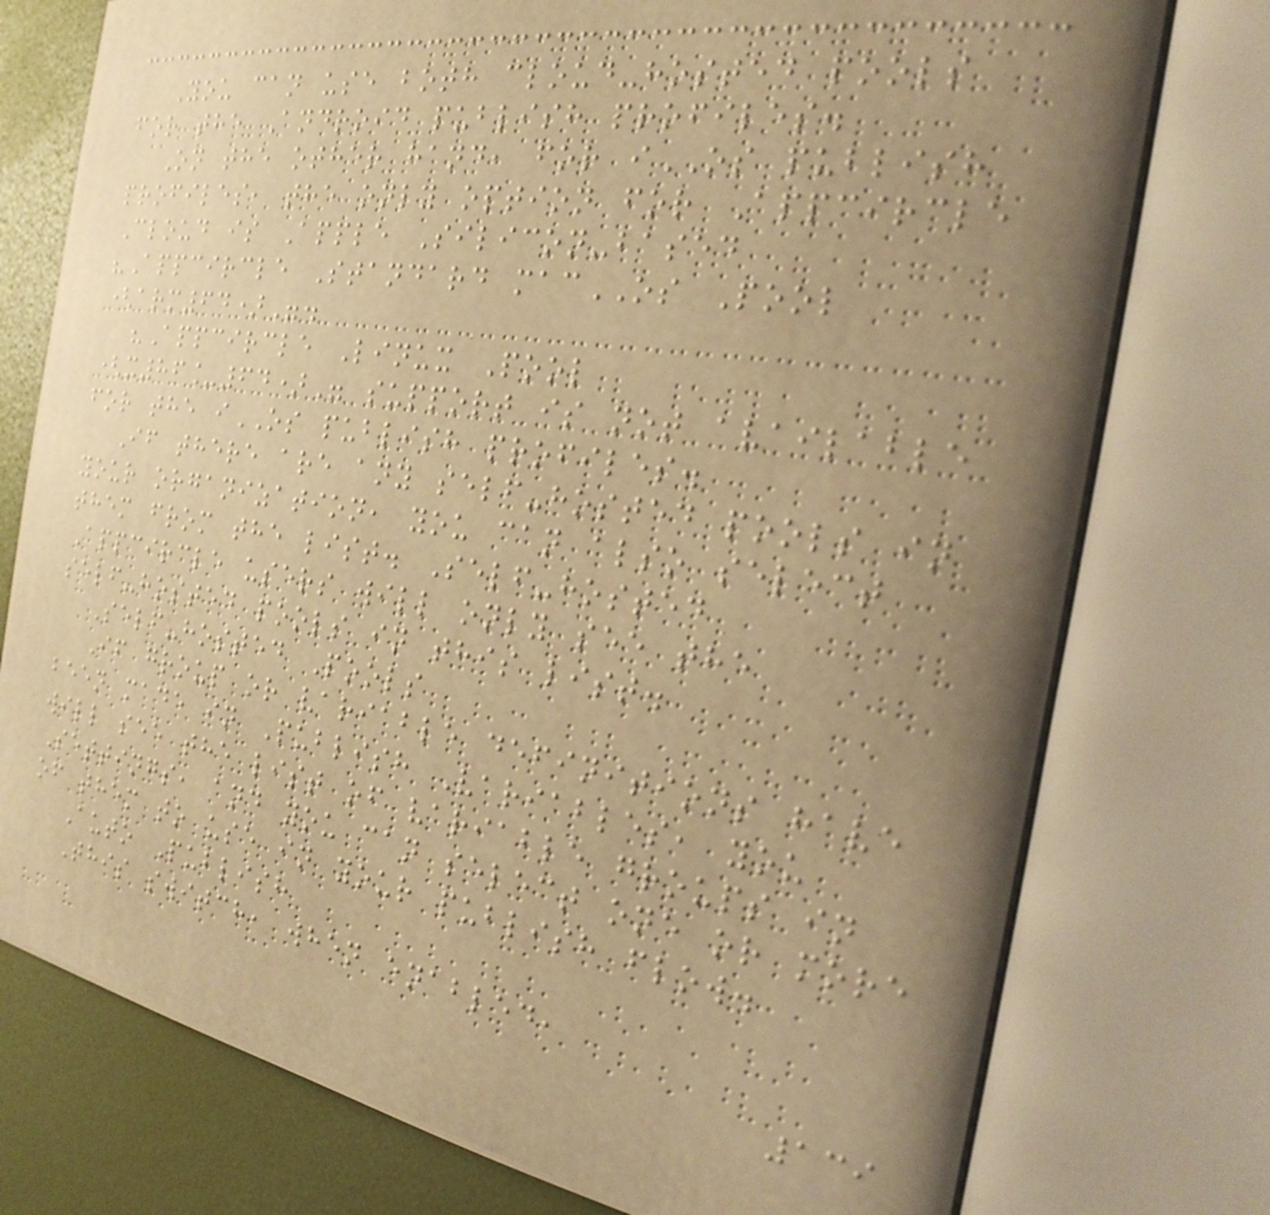You can use both cloud-hosted pools
for the Android publish profiles.
On the other hand, for iOS publish
profiles, the only option for Appcircle
Cloud is Apple Silicon-based
"Appcircle Standard macOS Pool
(arm64)".
"Appcircle Linux Pool
(x86_64)" support is not available
for the iOS publish profiles.
If there are any self-hosted pools in
your organization, you can also select
them from the list. Self-hosted
Appcircle users will only see the
self-hosted pools in this list.
Self-hosted Pools
If group or variable definitions have
been made in Publish Variables, you
will see the list of variable groups in
Settings, and you can select one or more
of them to use in your publish flow.
Auto Publish
This switch, when enabled,
139
